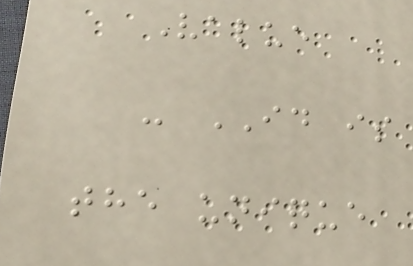Value
- ID is
the unique
